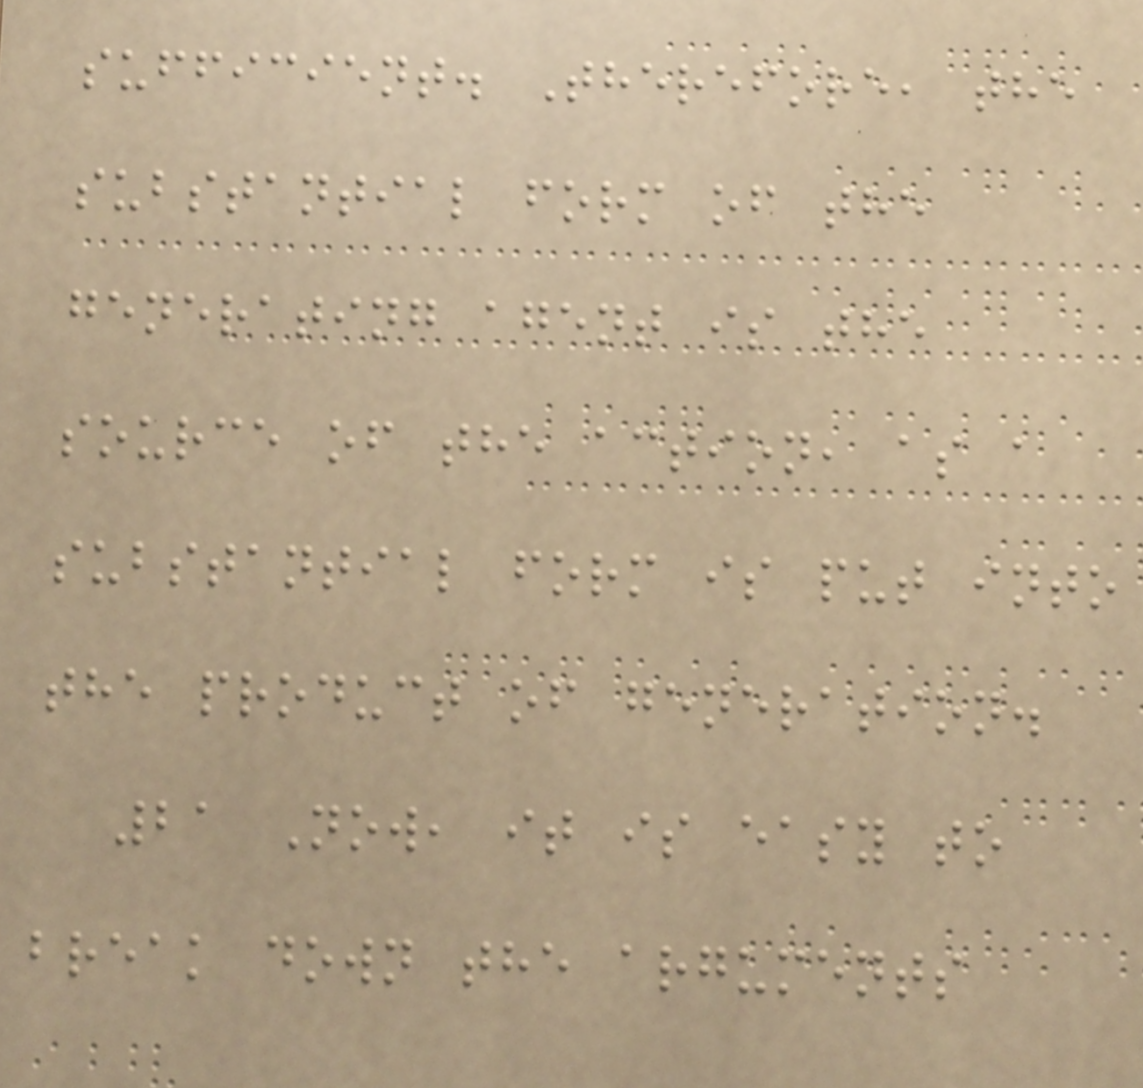sufficient. Therefore, the
substantial form of the
generating agent is the
source of the action, as a
substantial form is put into
the product of generation.
21 Now, it is easy to
break down the arguments
